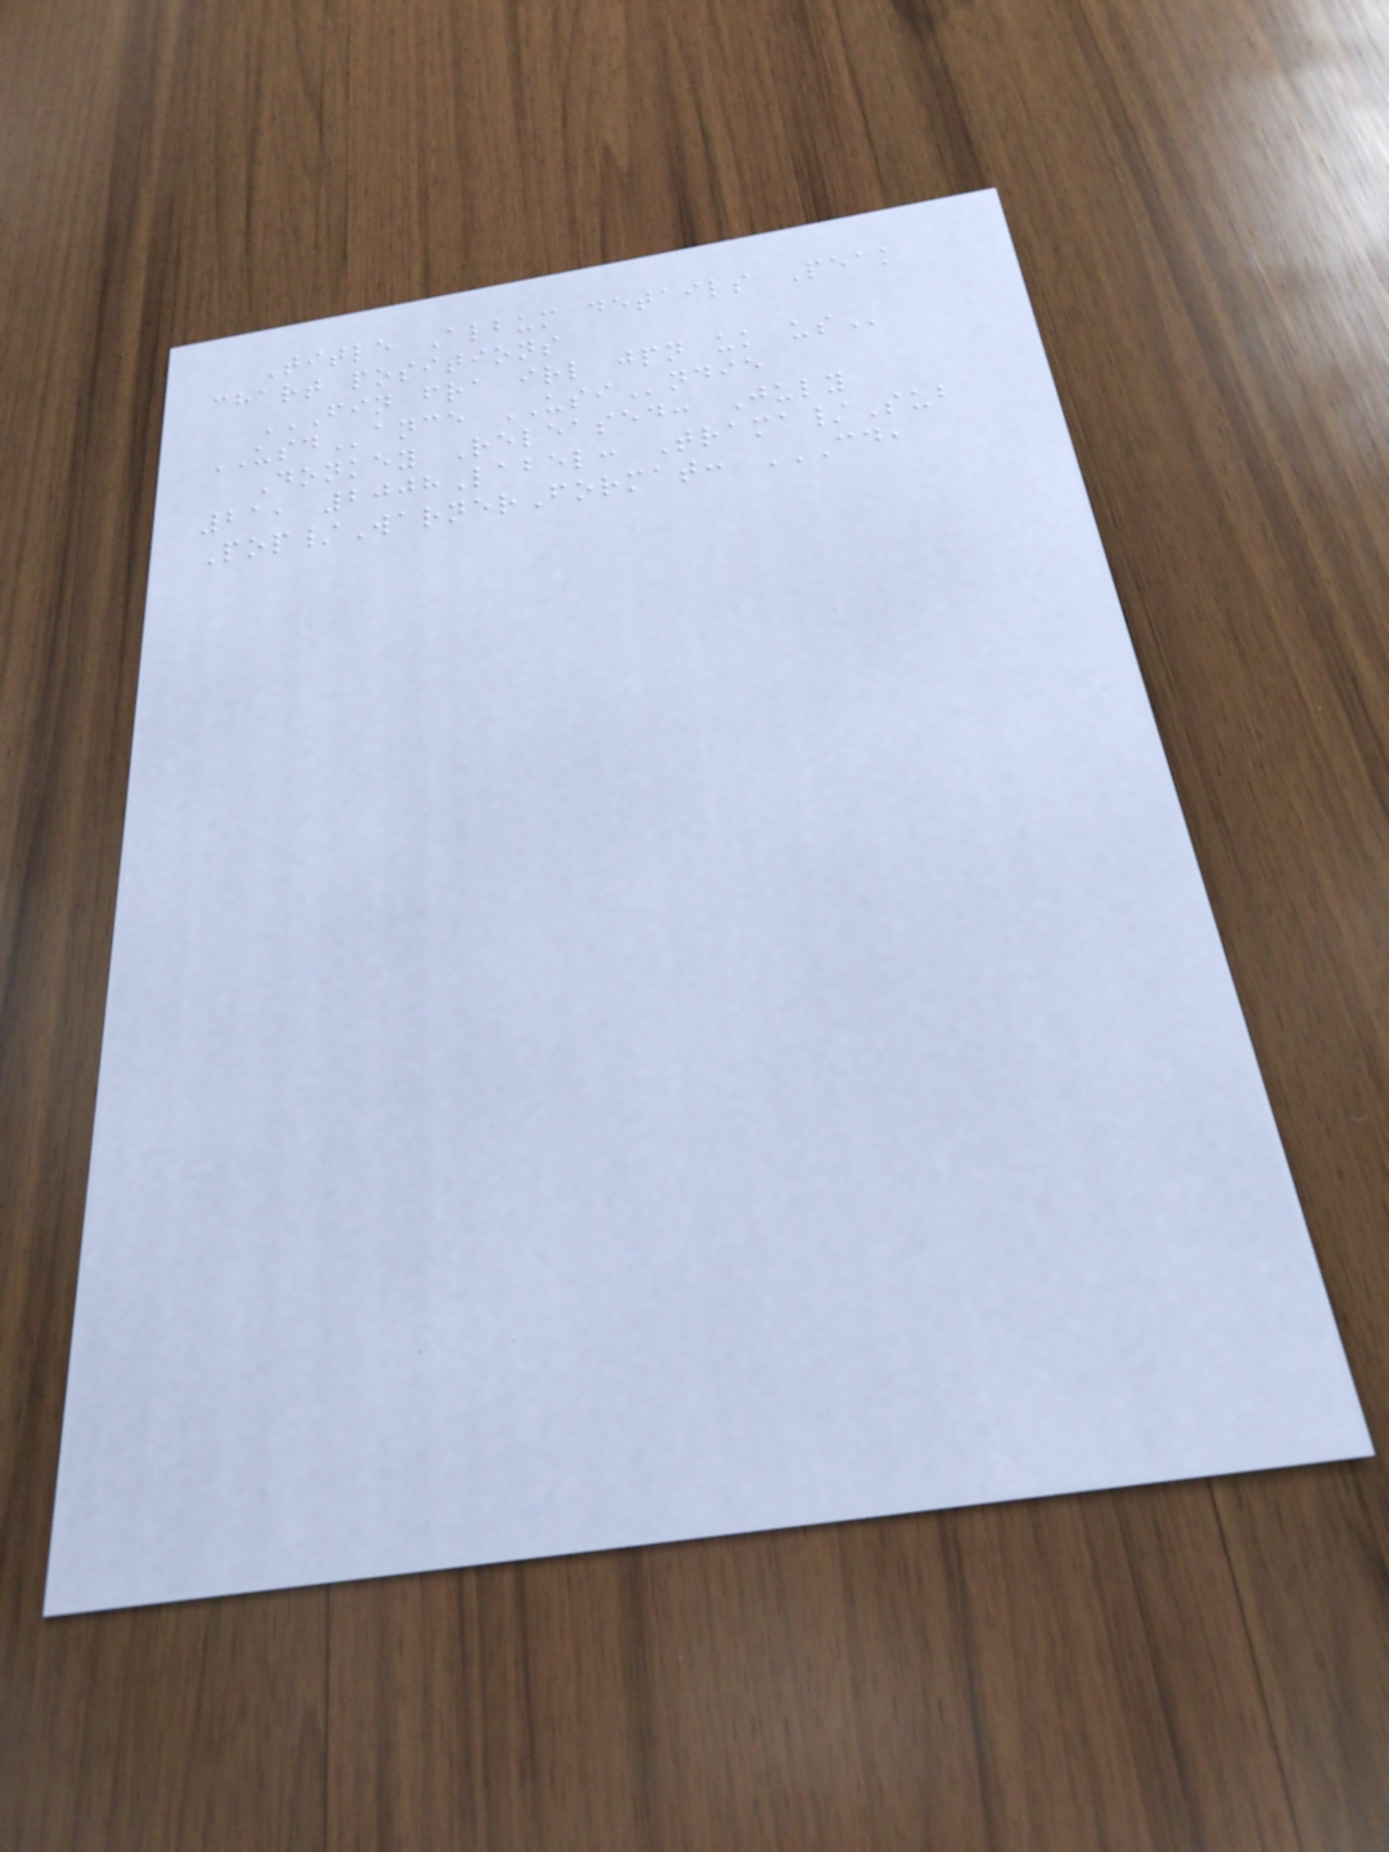Title Album details Peak
chart positions
FIN FRA IRL JPN UK US
USDance USIndie
Donkey Released: July
21, 2008Label: Trama/Sub
Pop/WarnerFormat: CD,
